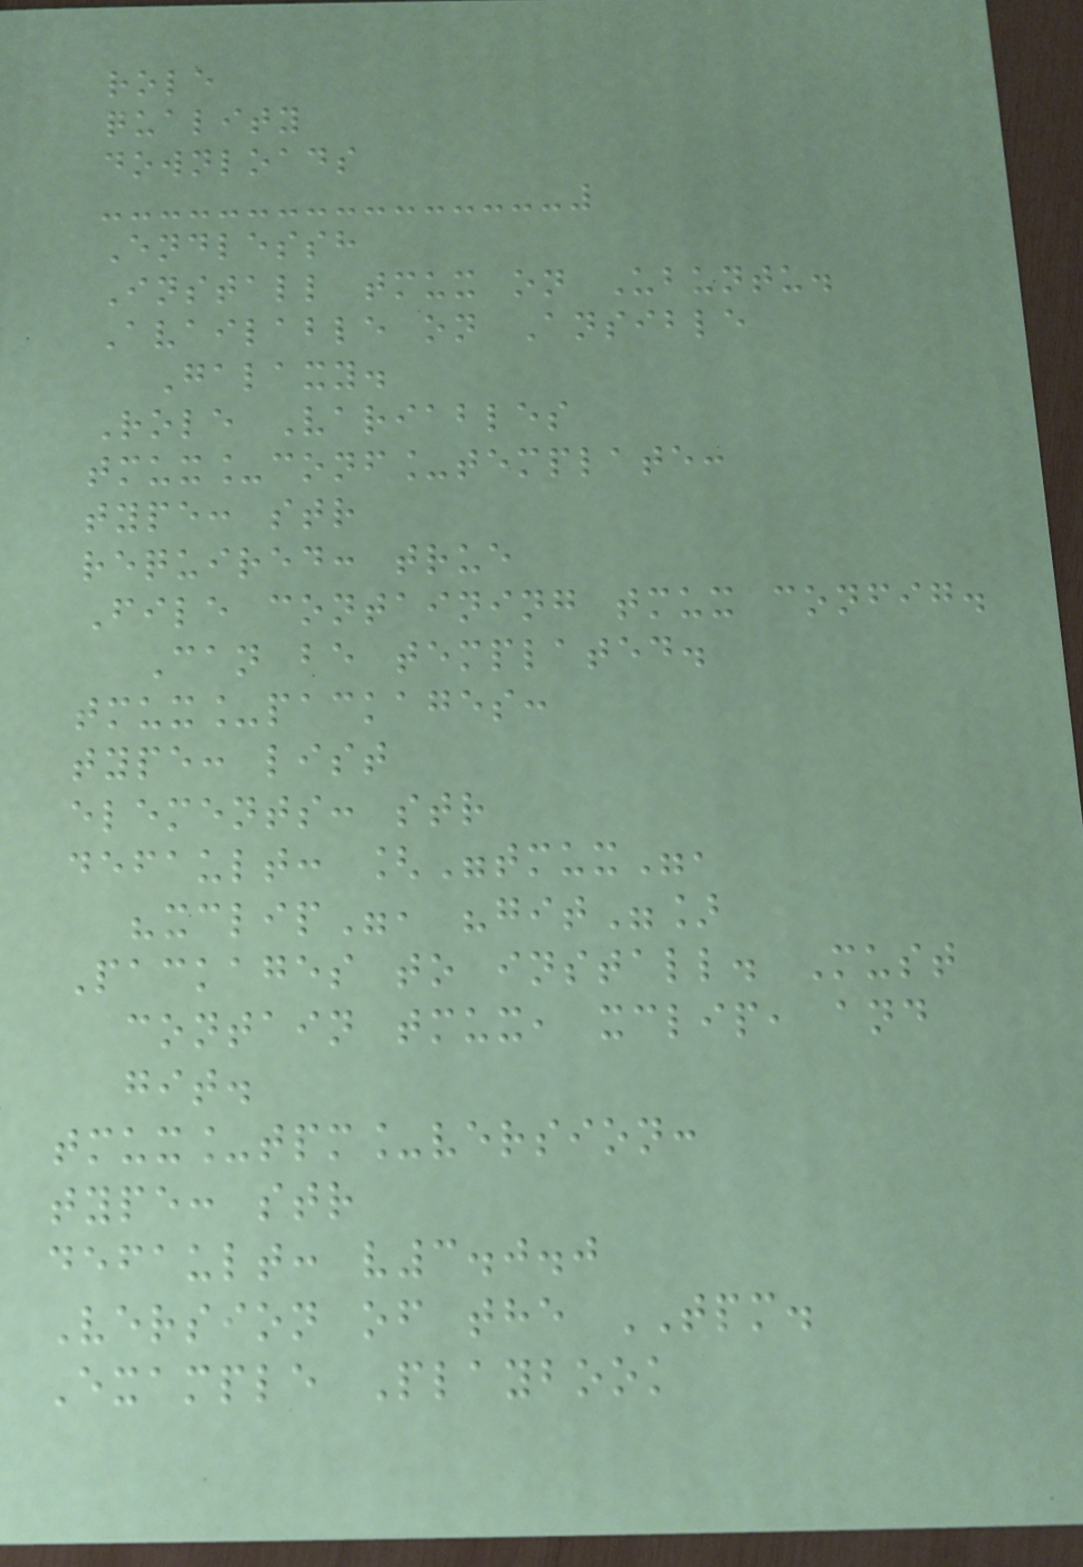role
quality
downloads
Endlessh
Install tmux on Ubuntu.
Available on Ansible
Galaxy.
Role Variables
tmux_conf_template:
type: str
required: true
File containing tmux config.
Can be templated.
tmux_packages:
type: list
elements: str
default: ["tmux",
"xclip", "git"]
Packages to install. Must
contain tmux, xclip, and
git.
tmux_tpm_version:
type: str
default: v3.0.0
Version of the TPM.
Example Playbook
